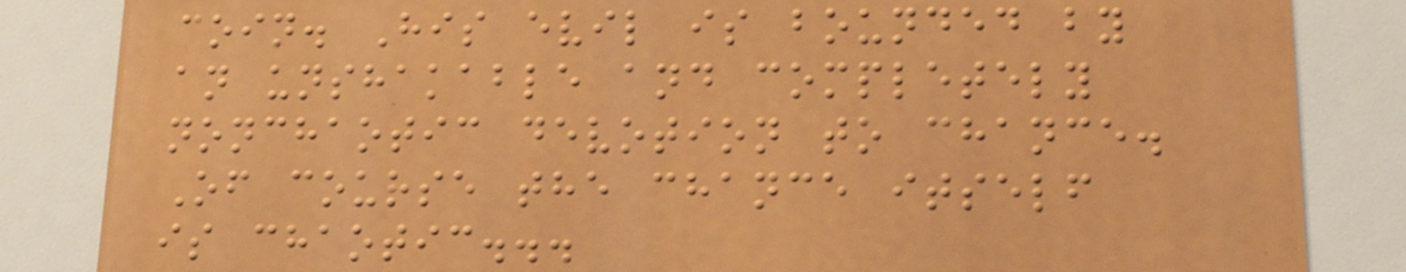coin. His evil is bounded by
an unshakable and completely
nonchaotic devotion to chance.
Of course the chance itself
is chaotic...
